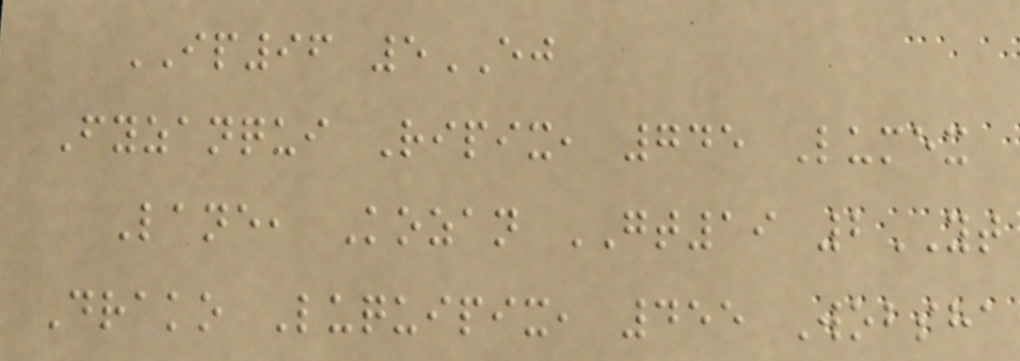IP96 5EJ
Fyzanqui Ripix, 745 Lumex
Lane, Kozan GT19 2YT
Drako Luquipix, 455 Wobsha
